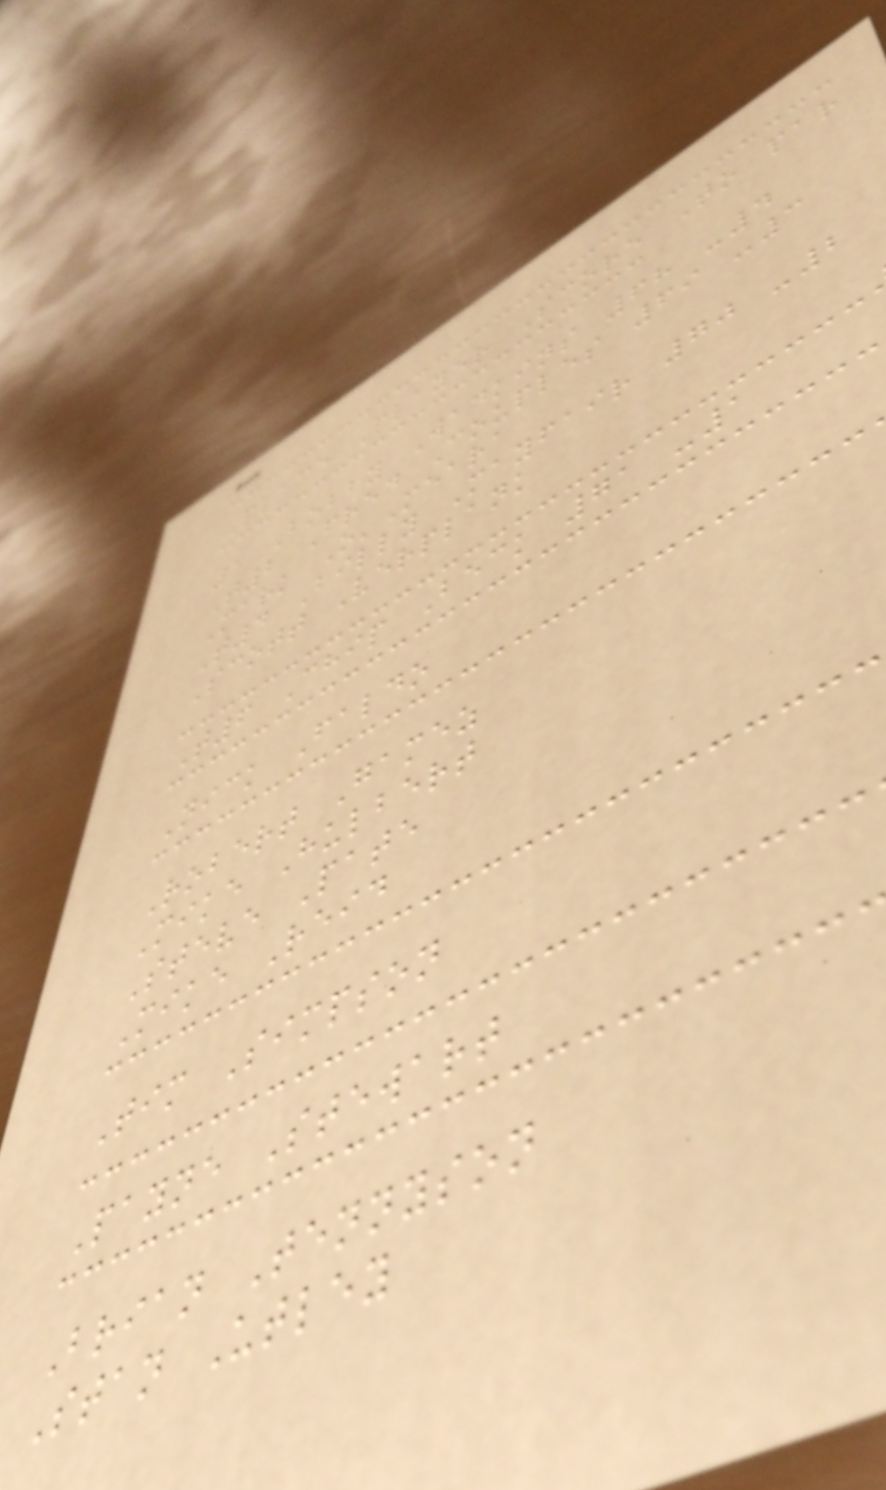Place Player Score To par
1 Bobby Wadkins 68 -4
T2 Fred Couples 69 -3
Mark O'Meara
T4 Billy Mayfair 70 -2
Scott Verplank
T6 Chip Beck 71 -1
Nick Faldo
Robert Gamez
Mike Hulbert
Steve Pate
Mike Reid
Tim Simpson
Payne Stewart
Brian Tennyson
Stan Utley
